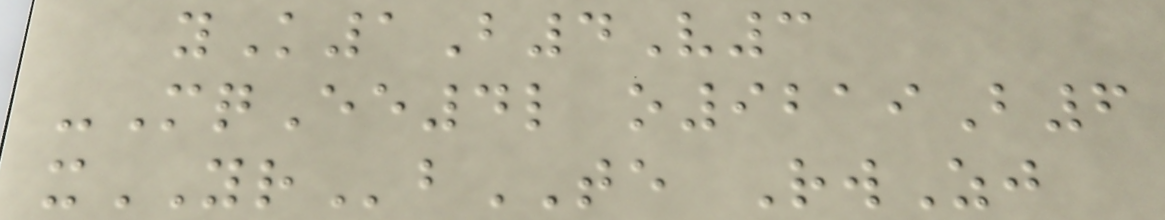yK1B4V3
-MqEe4l o9219B6
xYRbTE RwZj
